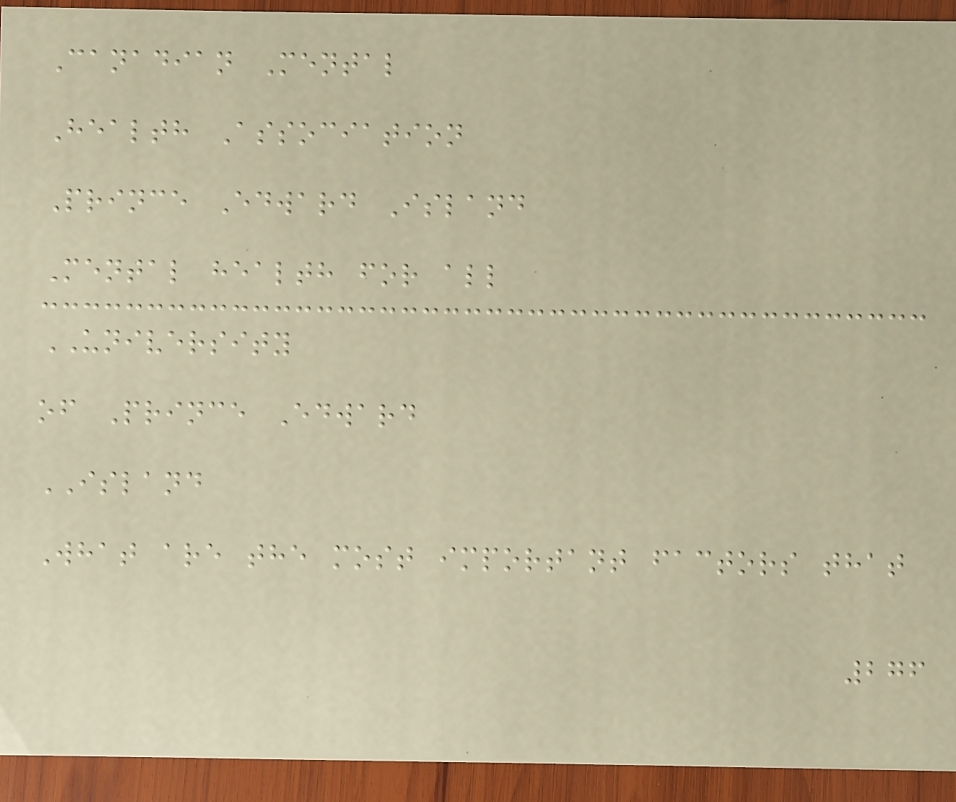Canadian Mental
Health Association
Prince Edward Island
Mental health for all
UNIVERSITY
of Prince Edward
ISLAND
What are the most important factors that
276
